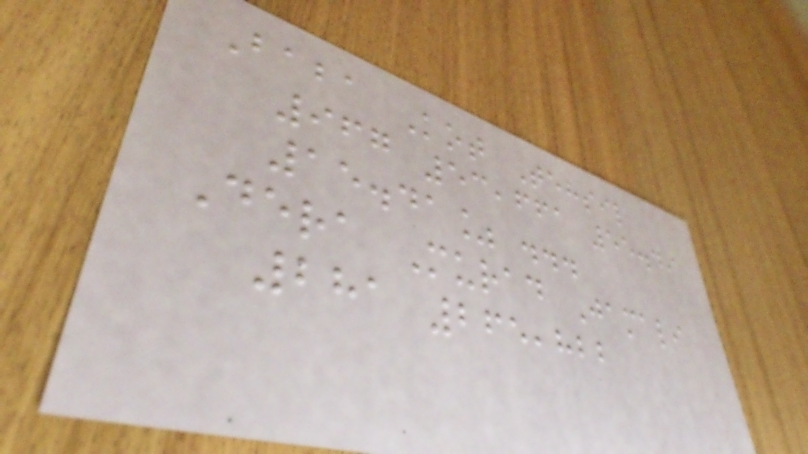Baba Kot Tehsil
967 53,661 55.49
15.41% ...
Dera Murad Jamali
281 265,822
